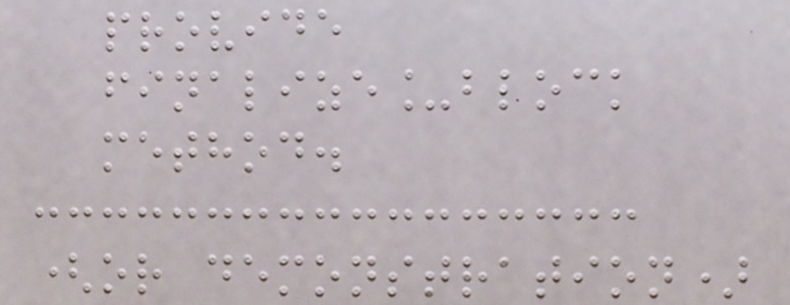provide
finalize_block
method.
(or demonstration)
